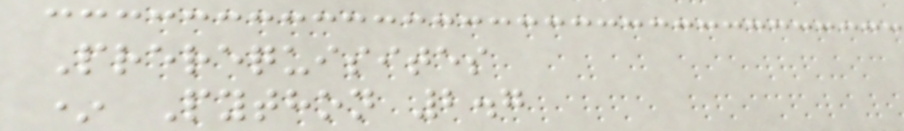Prerequisites
* Python 2.7
